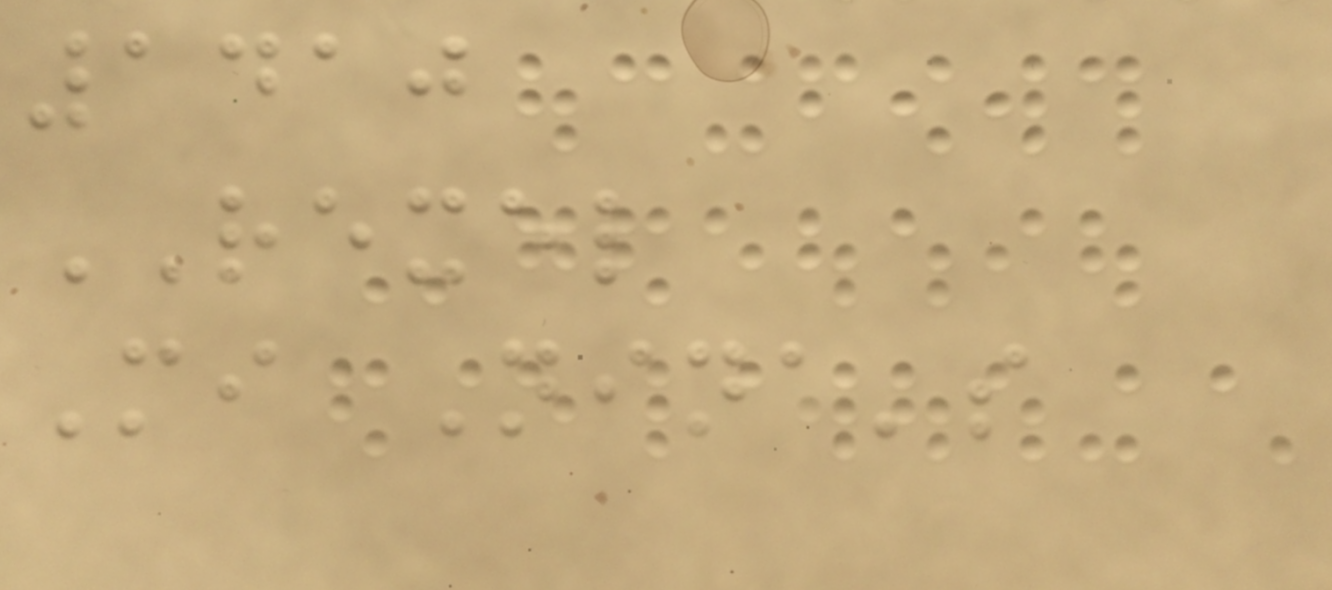1410
REXEL
Mi Nina's
